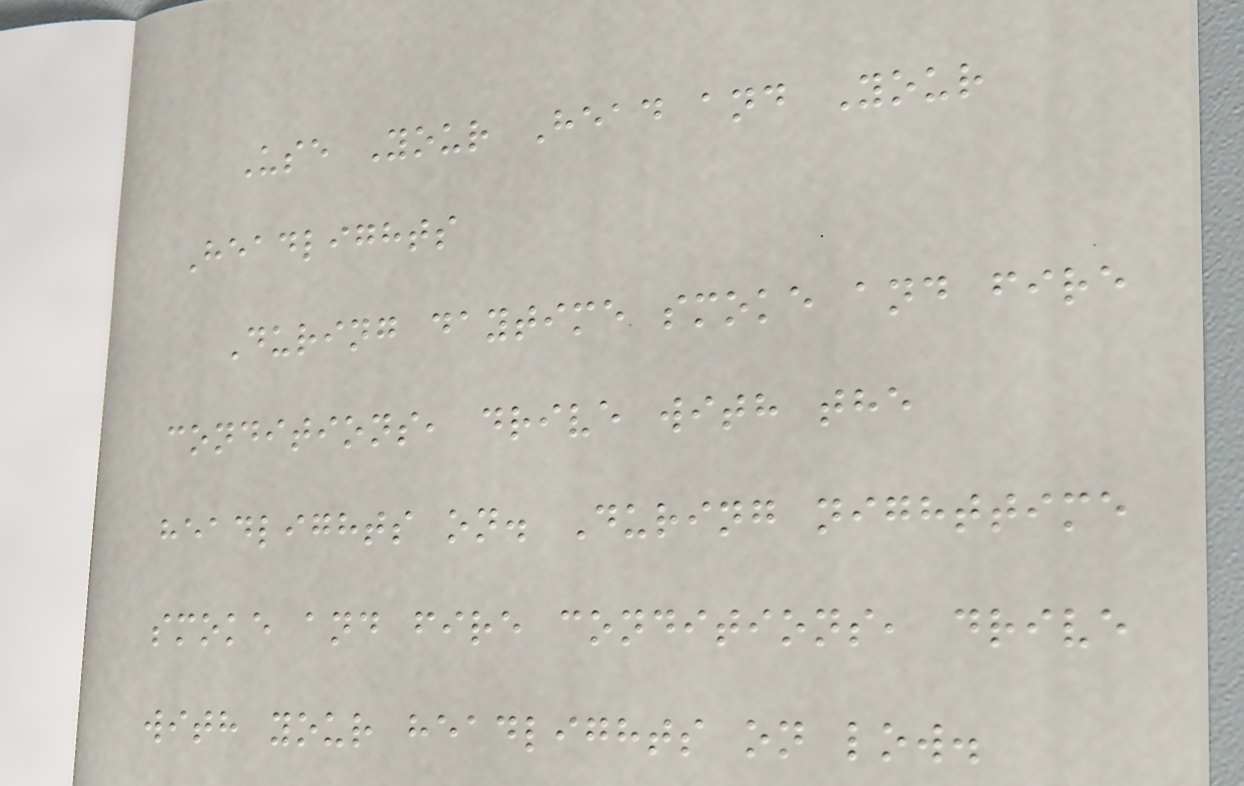Use Your Head and Your
Headlights
During daytime smoke and fire
conditions, drive with the
headlights on. During nighttime
smoke and fire conditions, drive
with your headlights on low.
